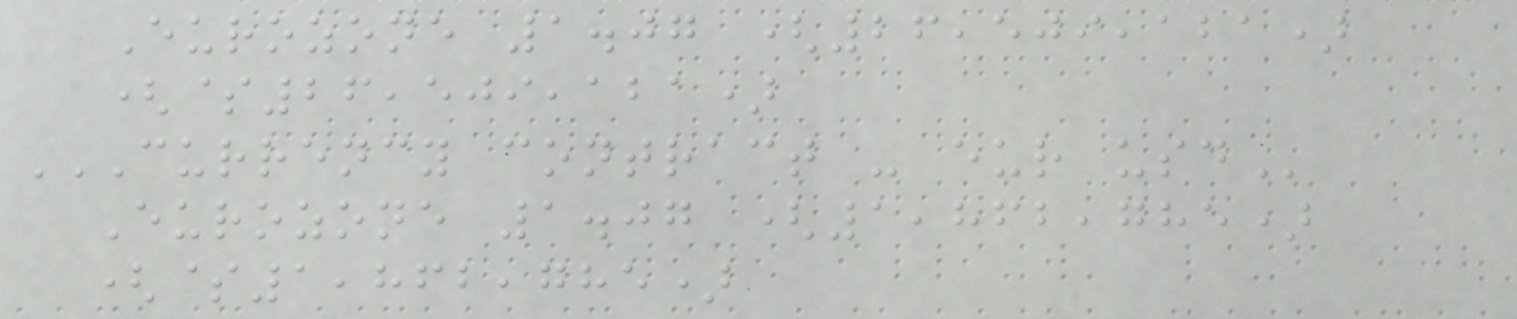Eurozone 1.07 (26,509,121)
($26,509,121)
CURRENCY CONTRACT - EUR USD
Eurozone 1.07 (1,862,785)
($1,862,785)
